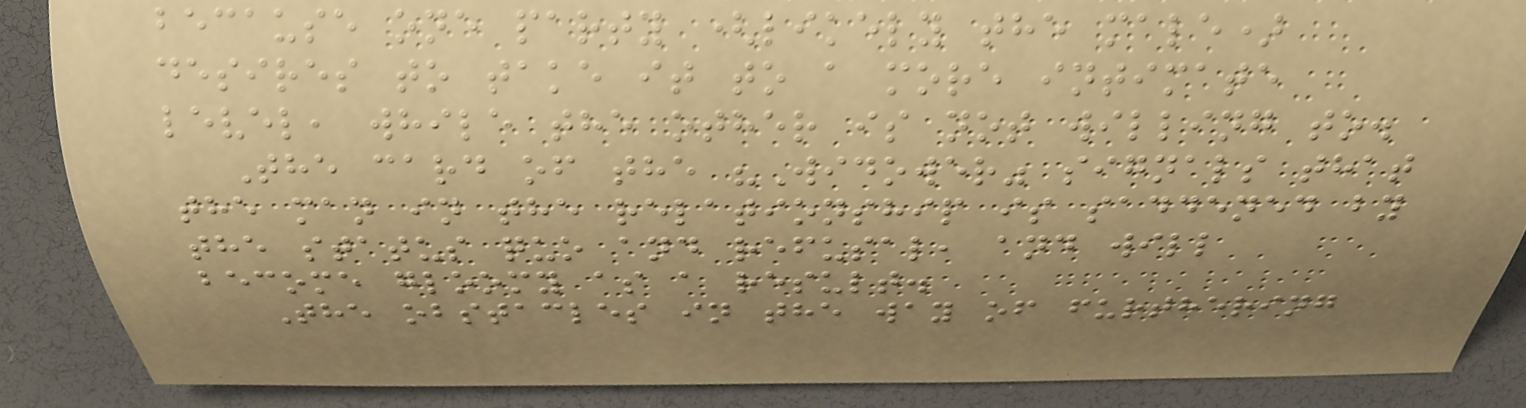because one party (likely the male)
desires to take it to a more intimate
level, while the other is not willing to.
The card of the "Widower" signals that
the man in the relationship is saddened by
the status quo and refusal, and will
become gloomy as a result.
The obstacles in the way of furthering
